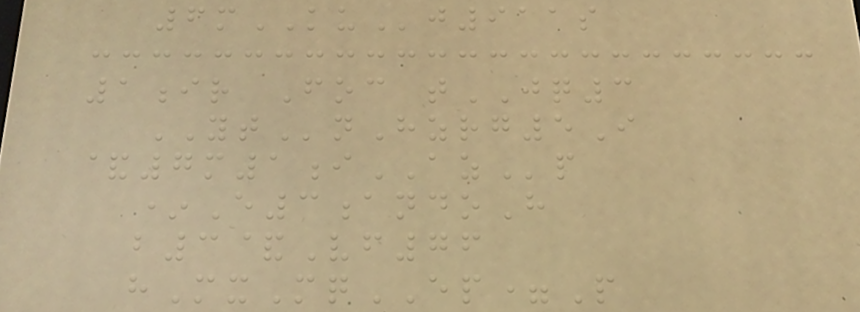6mKUj911s
1ir Foc tJQ3
YTnHzrg5I
&7m1iAZp
*E3andoH
b3&Vf76
hMxMqEP=P
